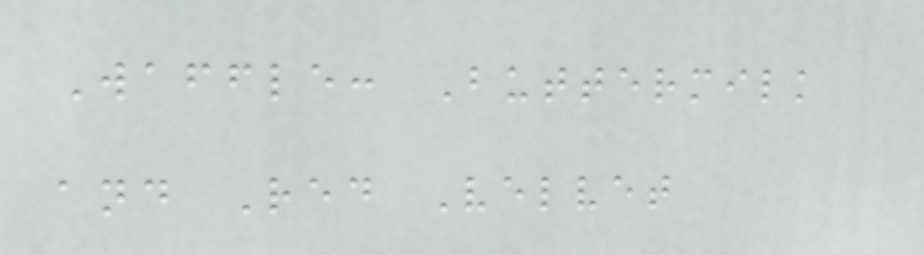Waffle: Buttermilk
and Red Velvet
